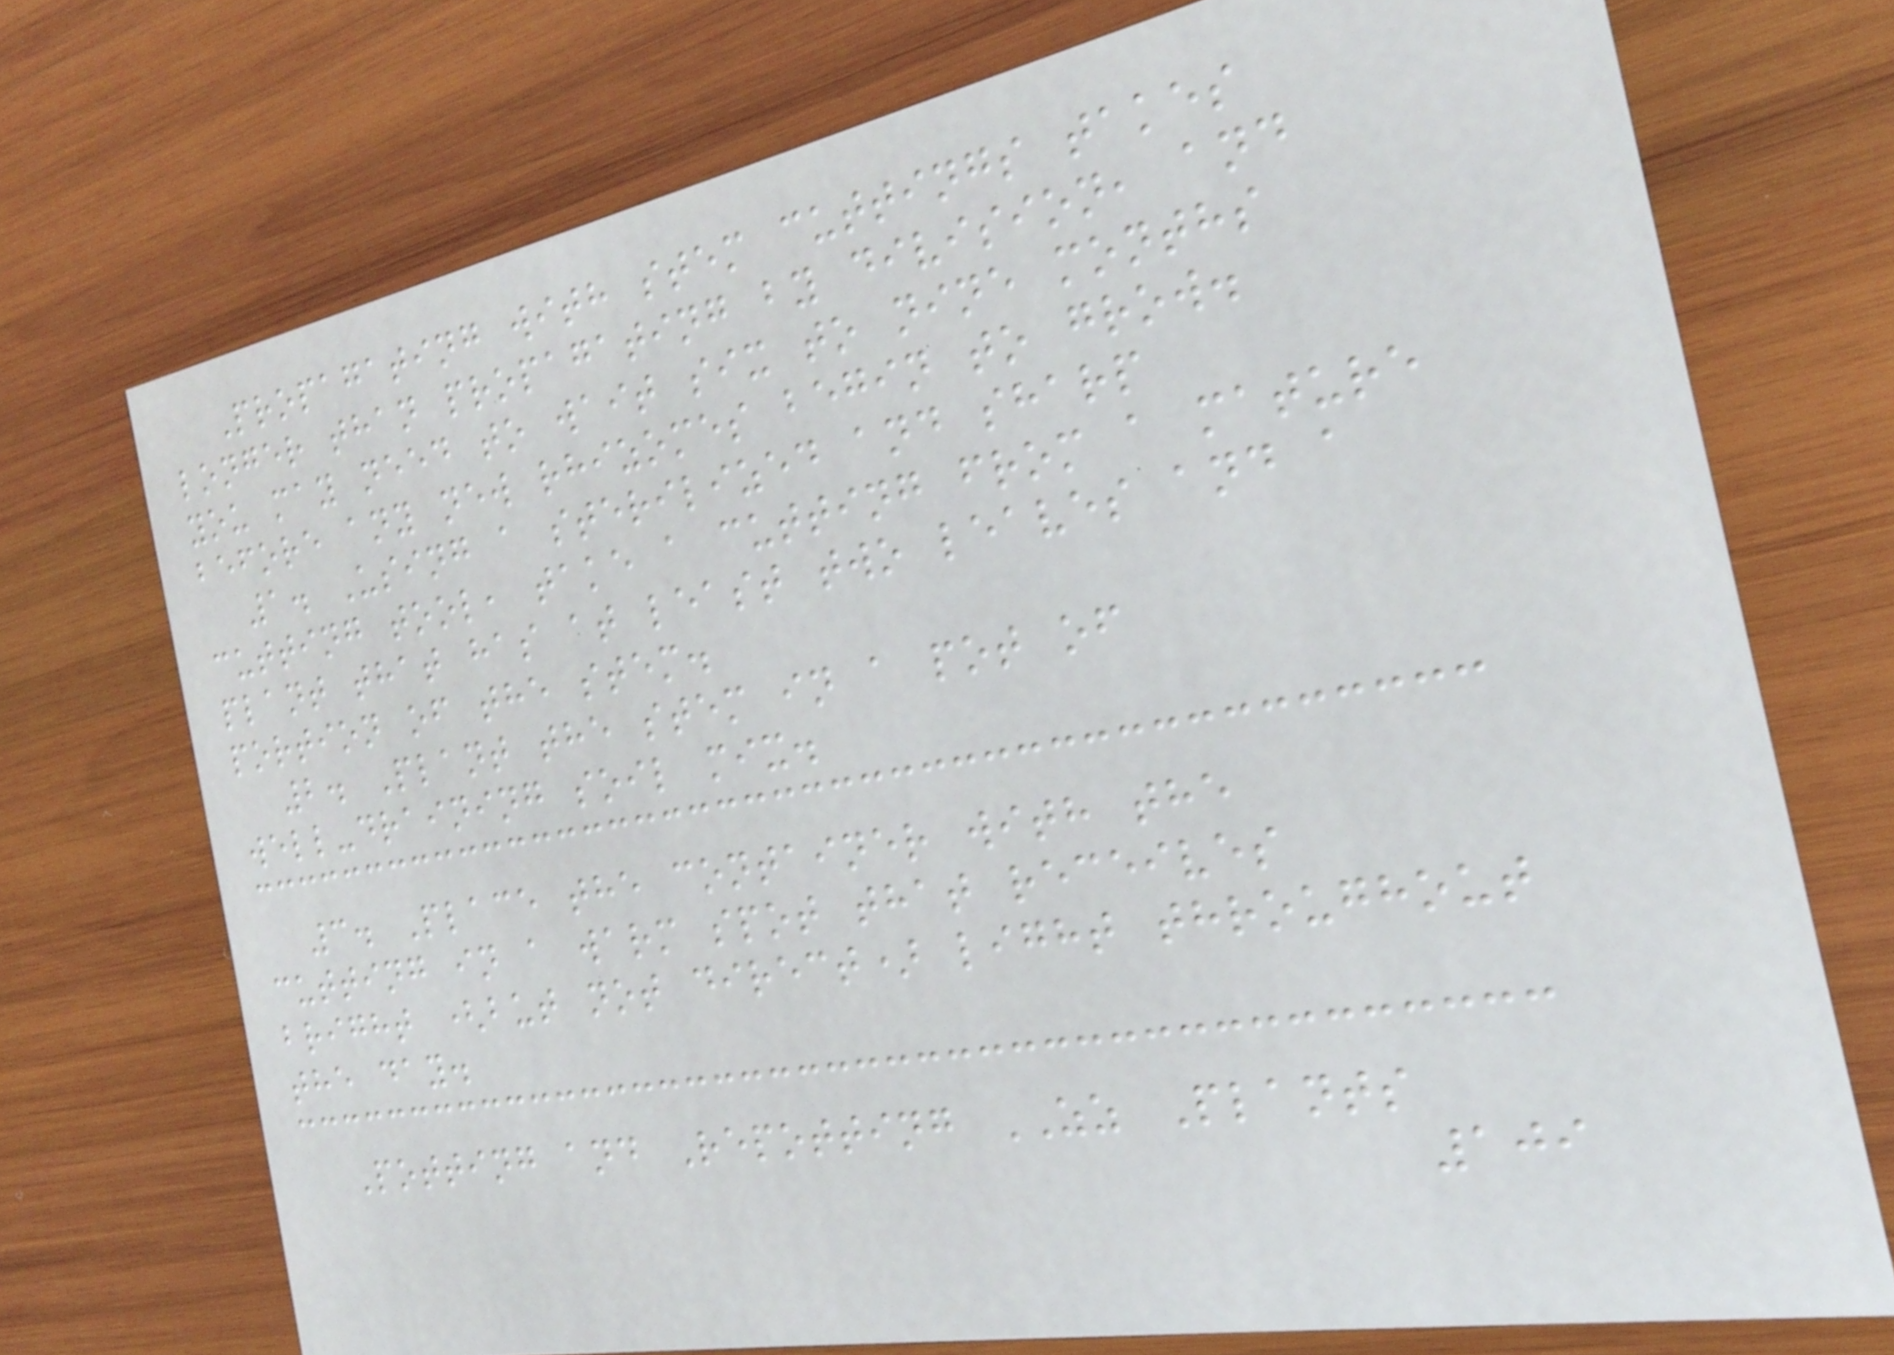Propagating with stem cuttings takes
longer than propagating by division, and
you may need to wait six to nine months
before any new rhizomes begin to grow.
1. Using a sterilized and sharp
cutting tool, take a cutting from a mature
plant that has at least two leaves and a
portion of the stem.
2. Plant the stem in a pot of
well-draining soil mix.
3. Place the container with the
cutting in a warm spot that receives
bright (but not direct) light throughout
the day.
Potting and Repotting ZZ Plants
109
